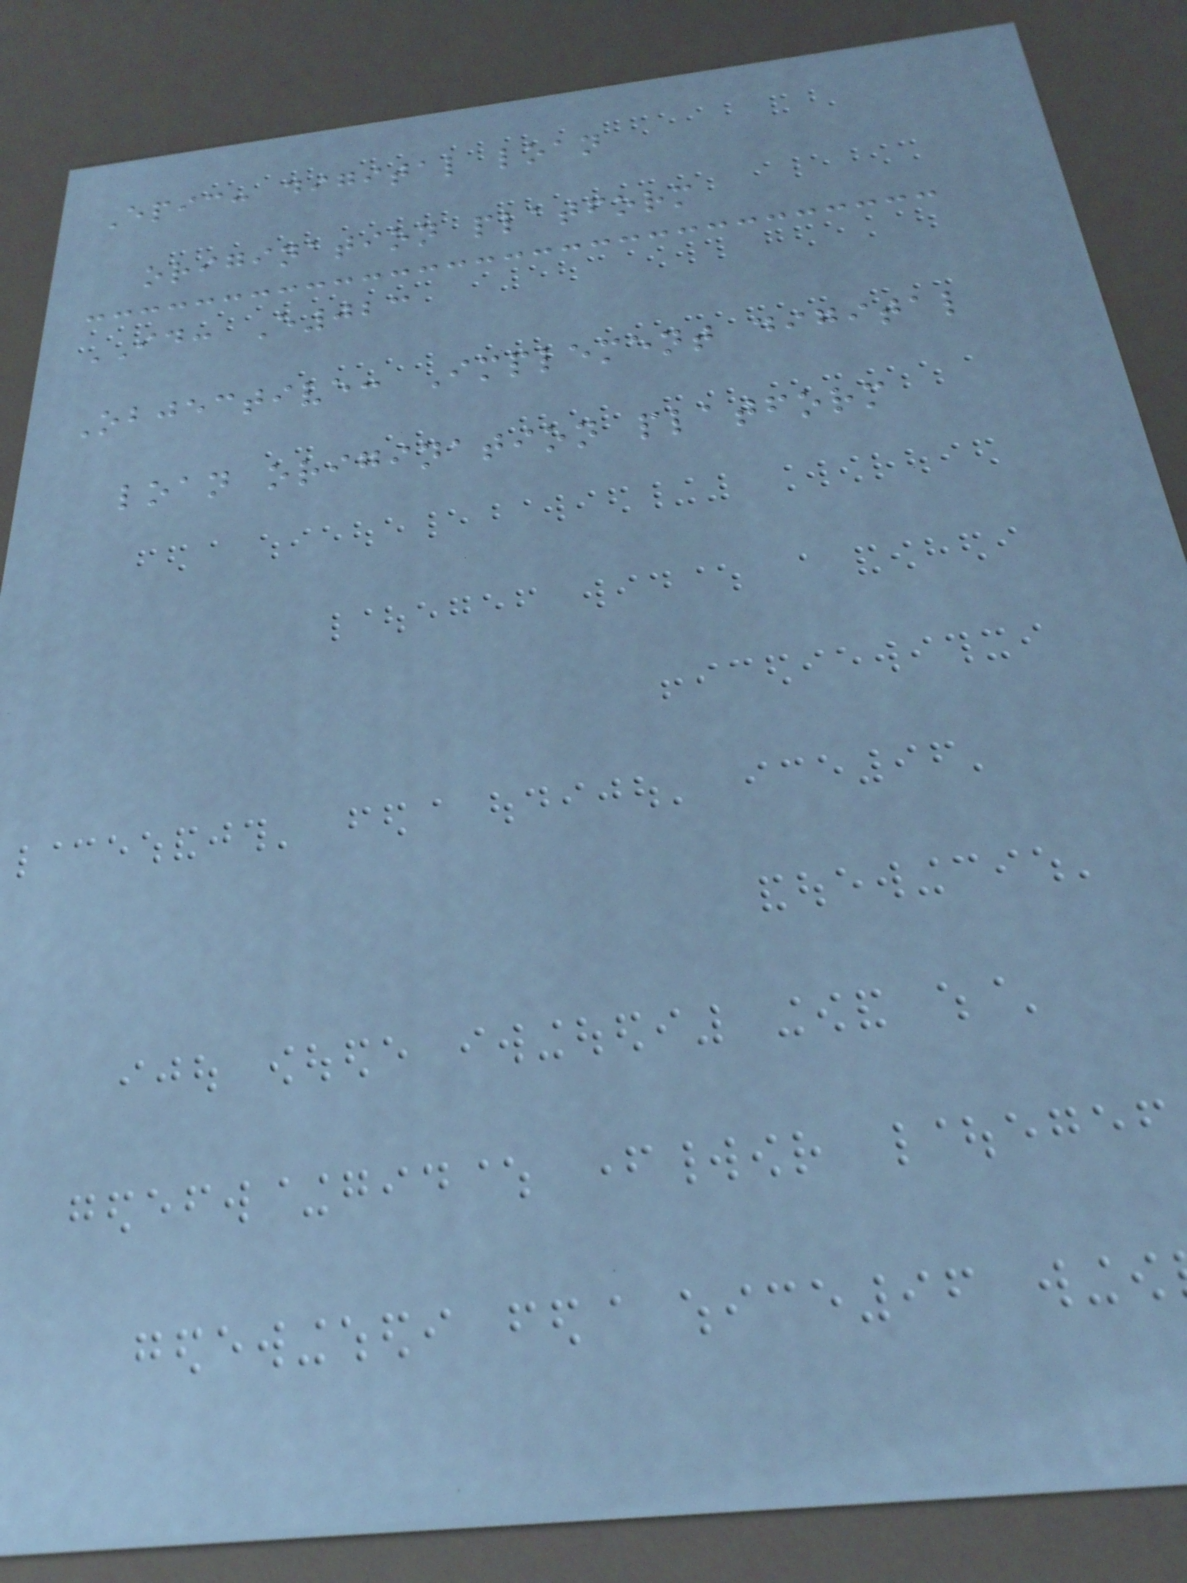Epic: digital loan
origination platform
ID: E023
Objective: Implement digital
loan origination platform
